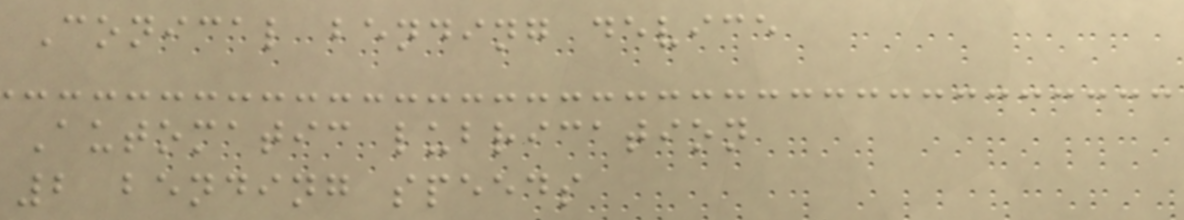Conical bending device
Automatic lubrication
2 bending speeds
